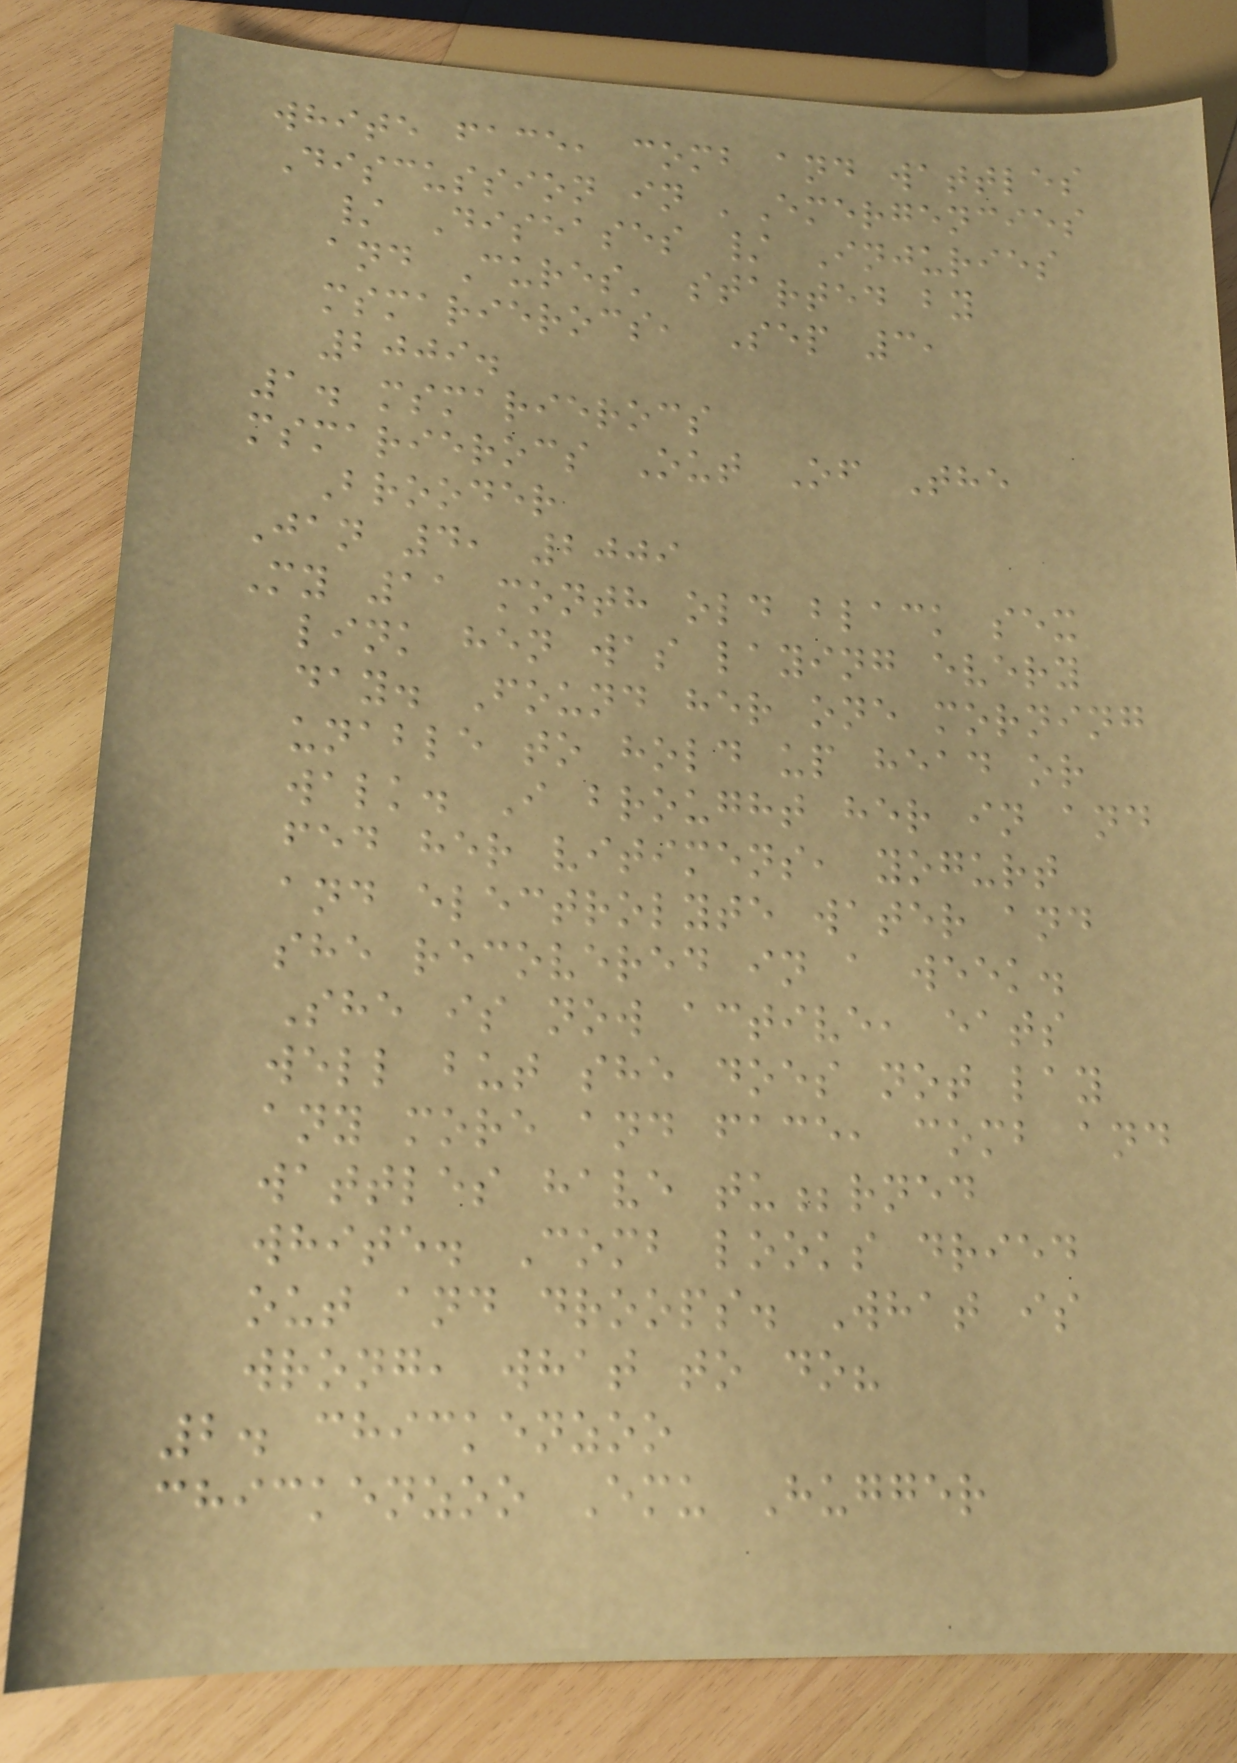white face, comb and wattles
Discussion in 'Emergencies
/ Diseases / Injuries
and Cures' started by
msmarierocs, Sep 3,
2009.
1. msmarierocs
msmarierocs Out Of The
Brooder
Jan 4, 2009
My 11 month old black sex
link hen was laying every
day. Found her one morning
unable to hold up head or
walk. I brought her in and
fed her vitimens, yogurt
and electrolyte water and
she recovered in a week.
She is now active, eats
well but she does not lay
any more and face, comb and
wattles have tu;rned
white. Comb looks dried
out and droops. What is
wrong, what to do?
2. chickenzoo
chickenzoo Emu Hugger
